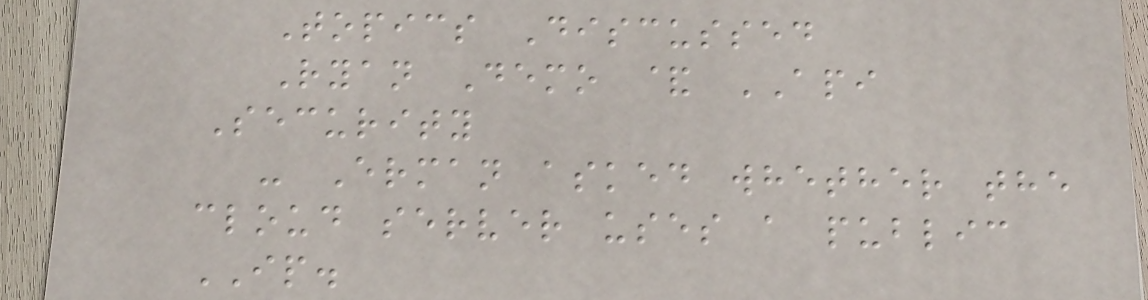Topics Discussed
Ryan Demo & API
Security
- Erman asked whether the
cloud server uses a public
IP.
